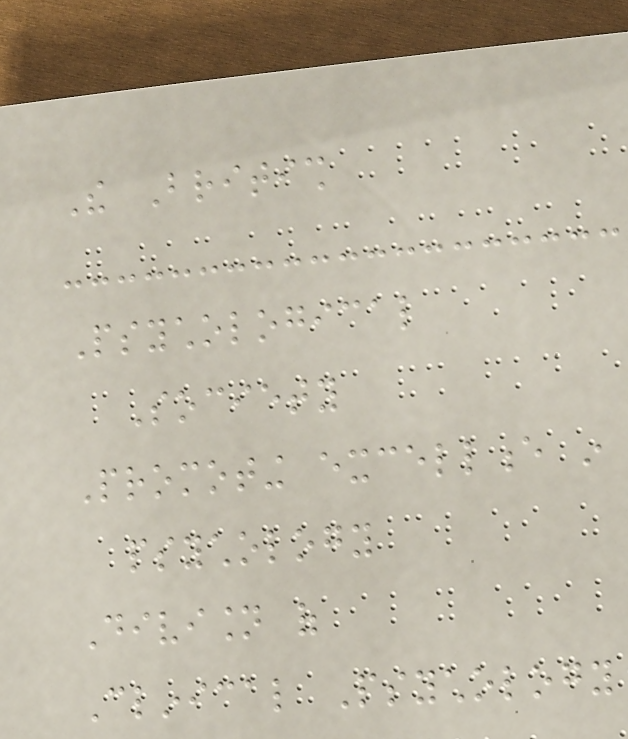The British
Psychological
Society
Promoting excellence in
psychology
Division of
Clinical Psychology
